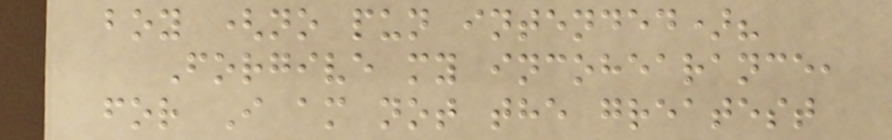boy (no pun intended)?
Forgive my incohearance,
for I am not the greatest
